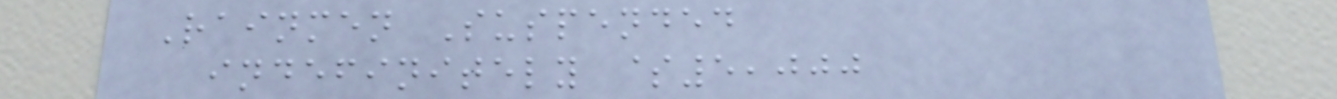Rainmen Suspended
indefinitely $5,000
